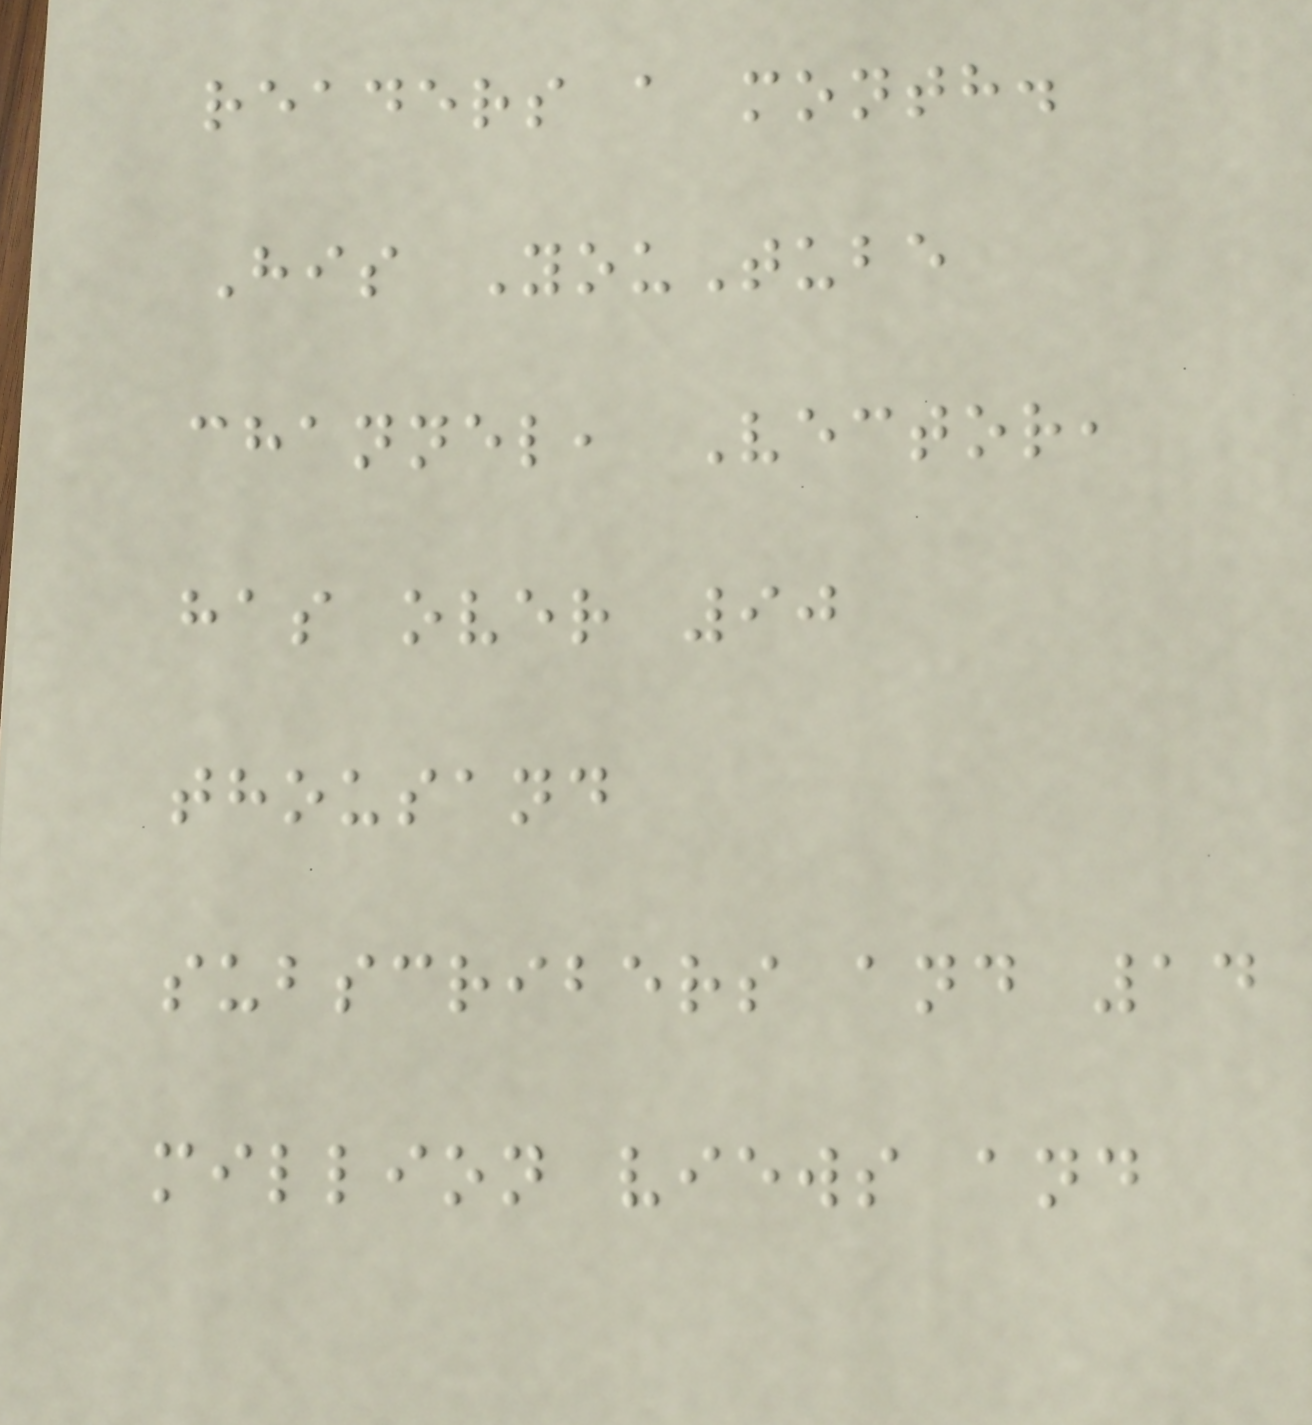readers a month.
His YouTube
channel, Vector,
has over 90
thousand
subscribers and 14
million views and
